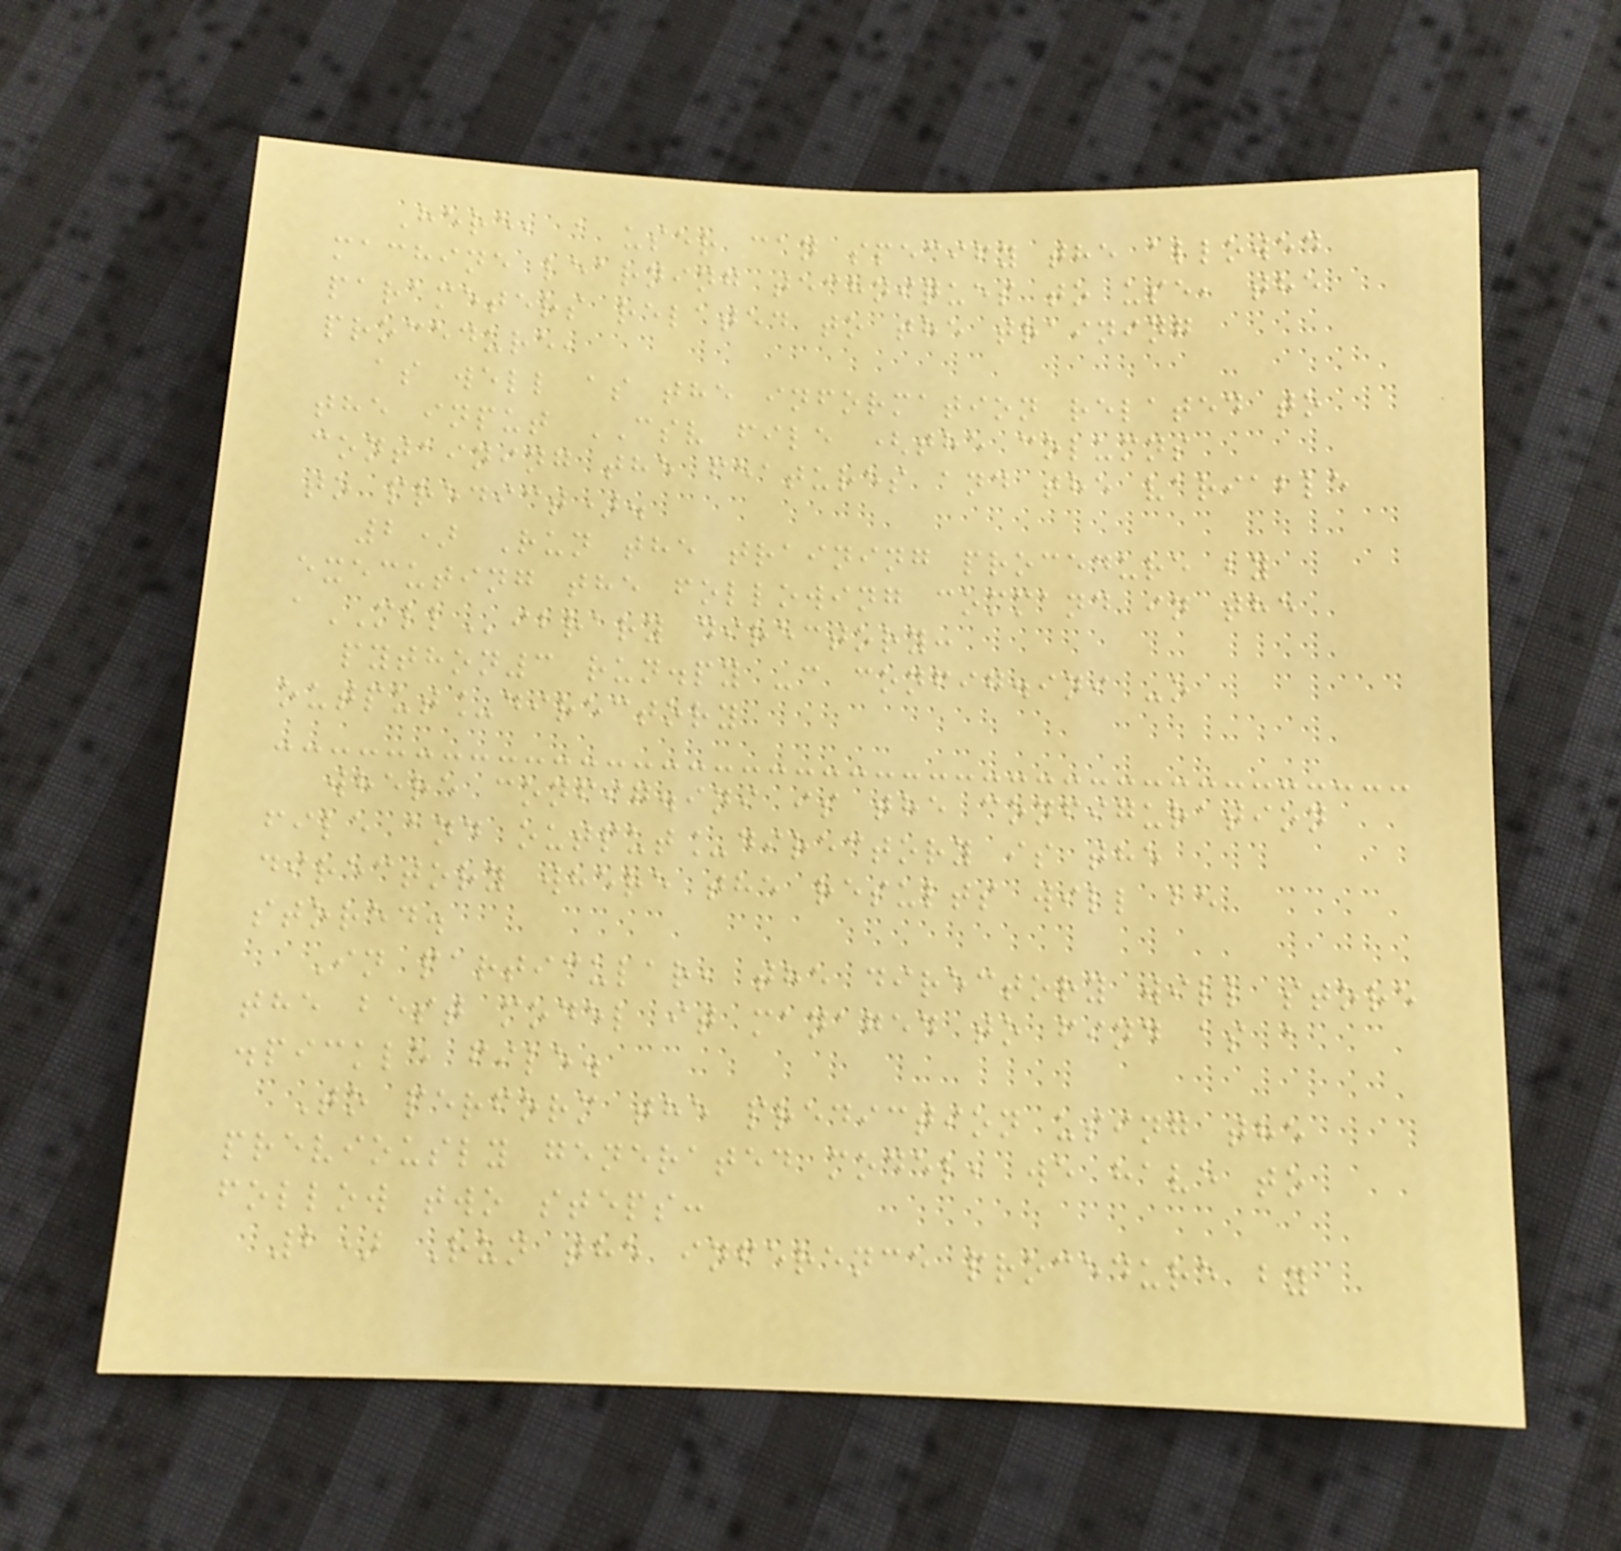Here, a user can specify the allowed
machine learning techniques to use, the
parameters related to the training
procedure,
as well as the information related to
the input CSV file (the columns
containing the features and the variable
to predict).
2) Run the training procedure by
executing the following command in the
aMLLibrary directory:
python3 run.py -c config.ini -o
output_directory
where config.ini is the configuration
file and output_directory is the
directory where the results will be
stored.
In particular, the directory will store
the best model it managed to find as a
.pickle file.
To perform the prediction using the
previously generated model, we have to
follow two steps:
2) Run the inference procedure by
